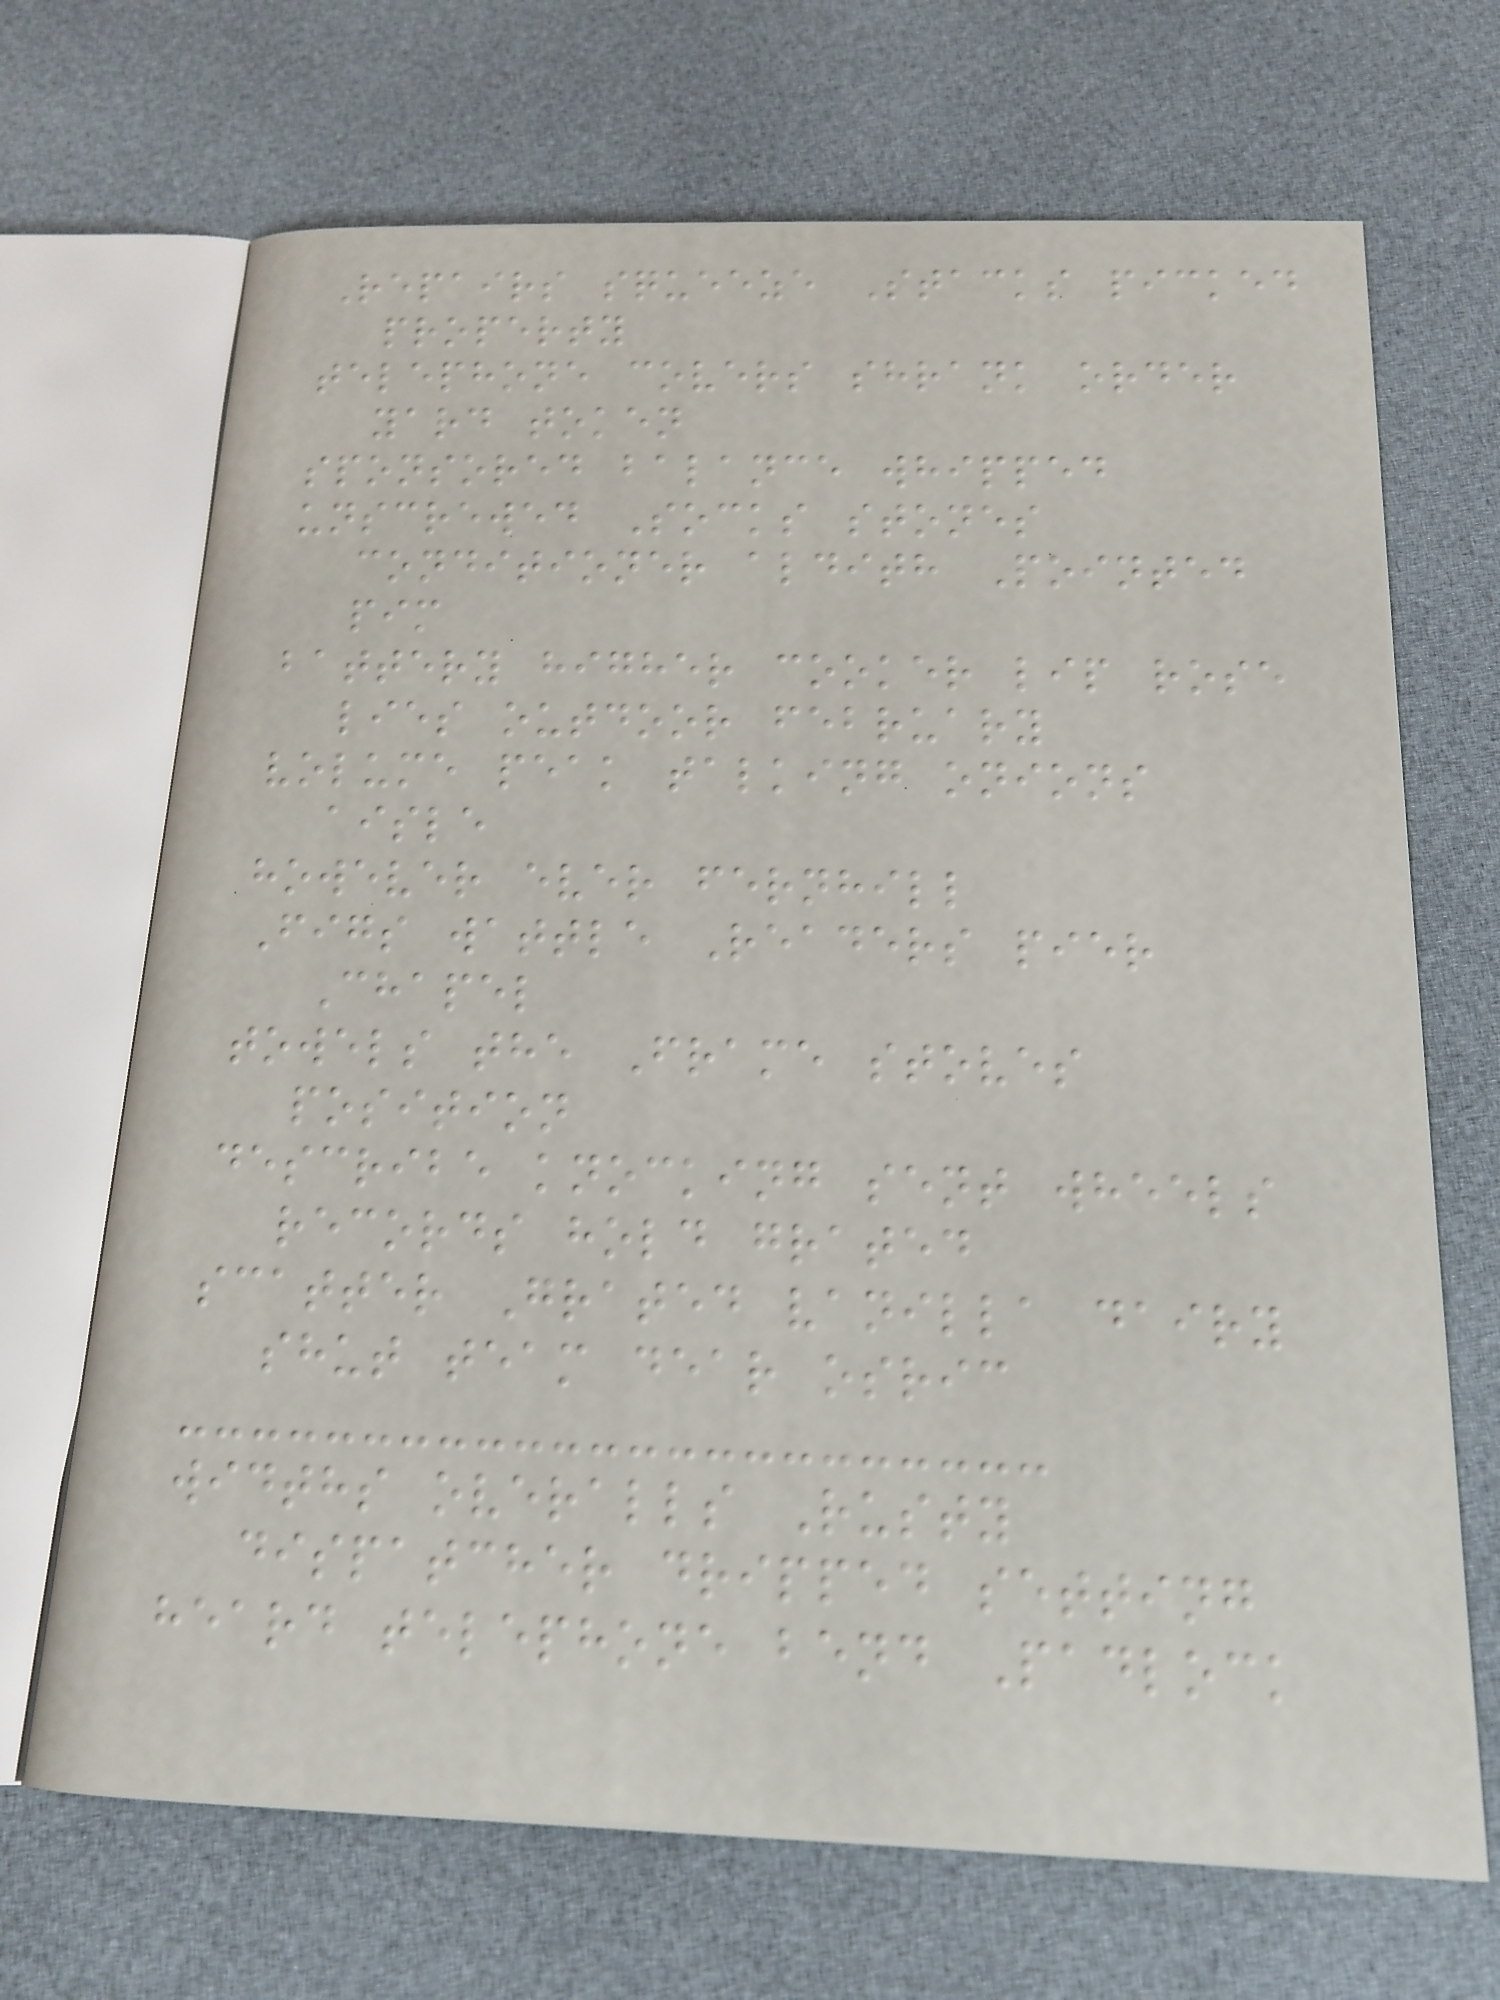Repairs squeeze Stacks picked
property
telephone covers shrank order
yard token
sponsored balance whipped
unscrewed Socks stones
conditioner aldith Pointed
pim
battery higher cooker lip rose
lies outdoor february
volume peak talking onions
aisle
however ever fernhill
Figs wattle Readers pier
Chapel
towels the Frame stoves
position
describe knocking sent wheels
records hold grated
scatter Grated vanilla dairy
shut team dear osric
widths overalls Rusty
dispatcher dripped setting
heard telephone bend Padlock
